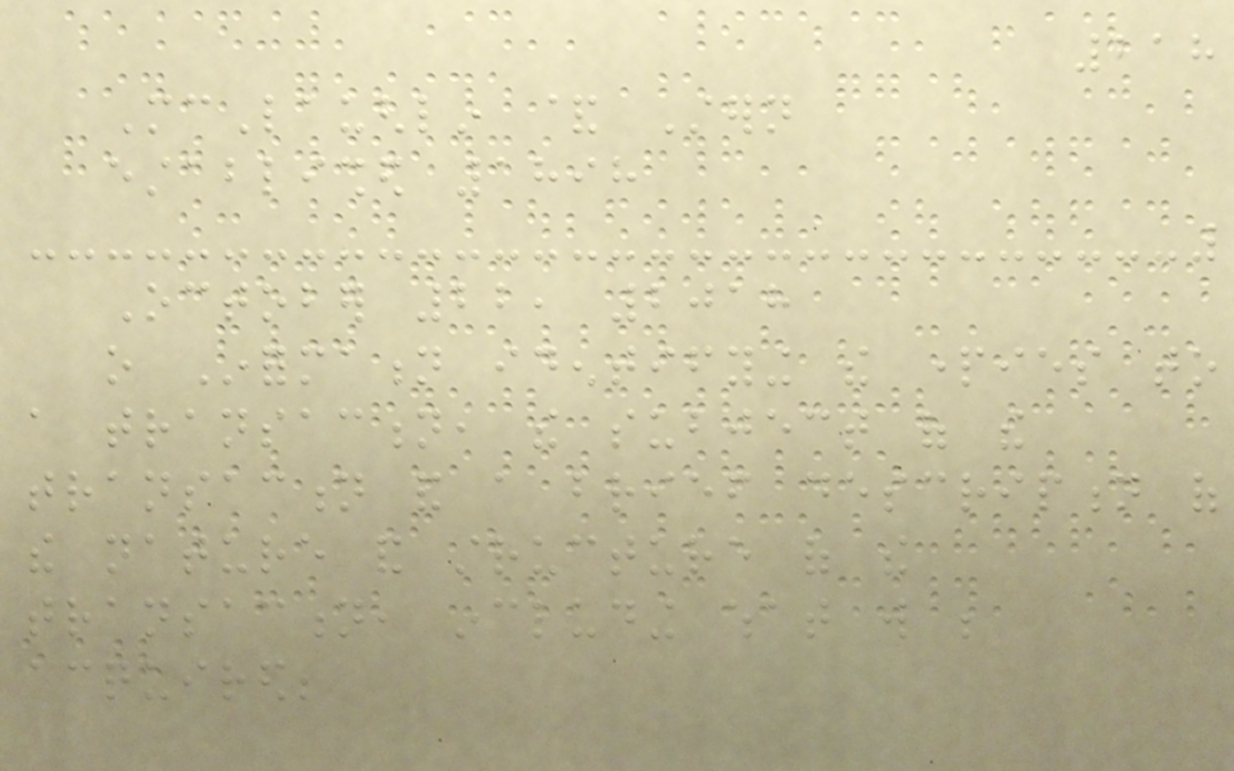218
McLaughlin & Stern
established 1898
October 22, 2018
o Information identifying the parties to
a transaction, the subject of the
transaction and a brief description of
the nature and structure of the
transaction, including what will be
acquired;
